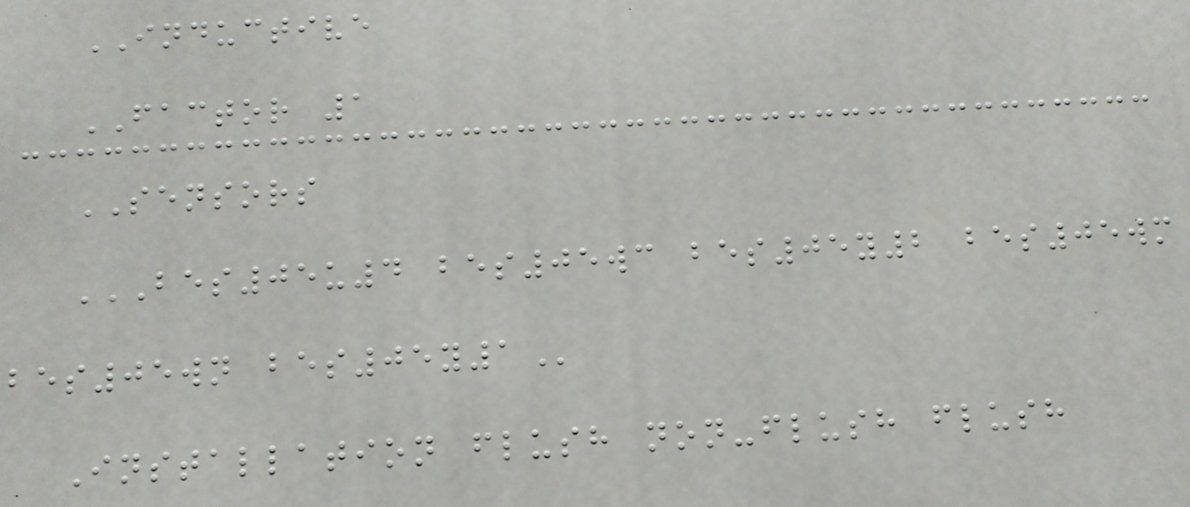INDUCTIVE
FACTOR 1
SENSORS
BES05U4 BES05WC BES05Y2 BES05WM
BES05WN BES05Y1
Installation flush non-flush flush
